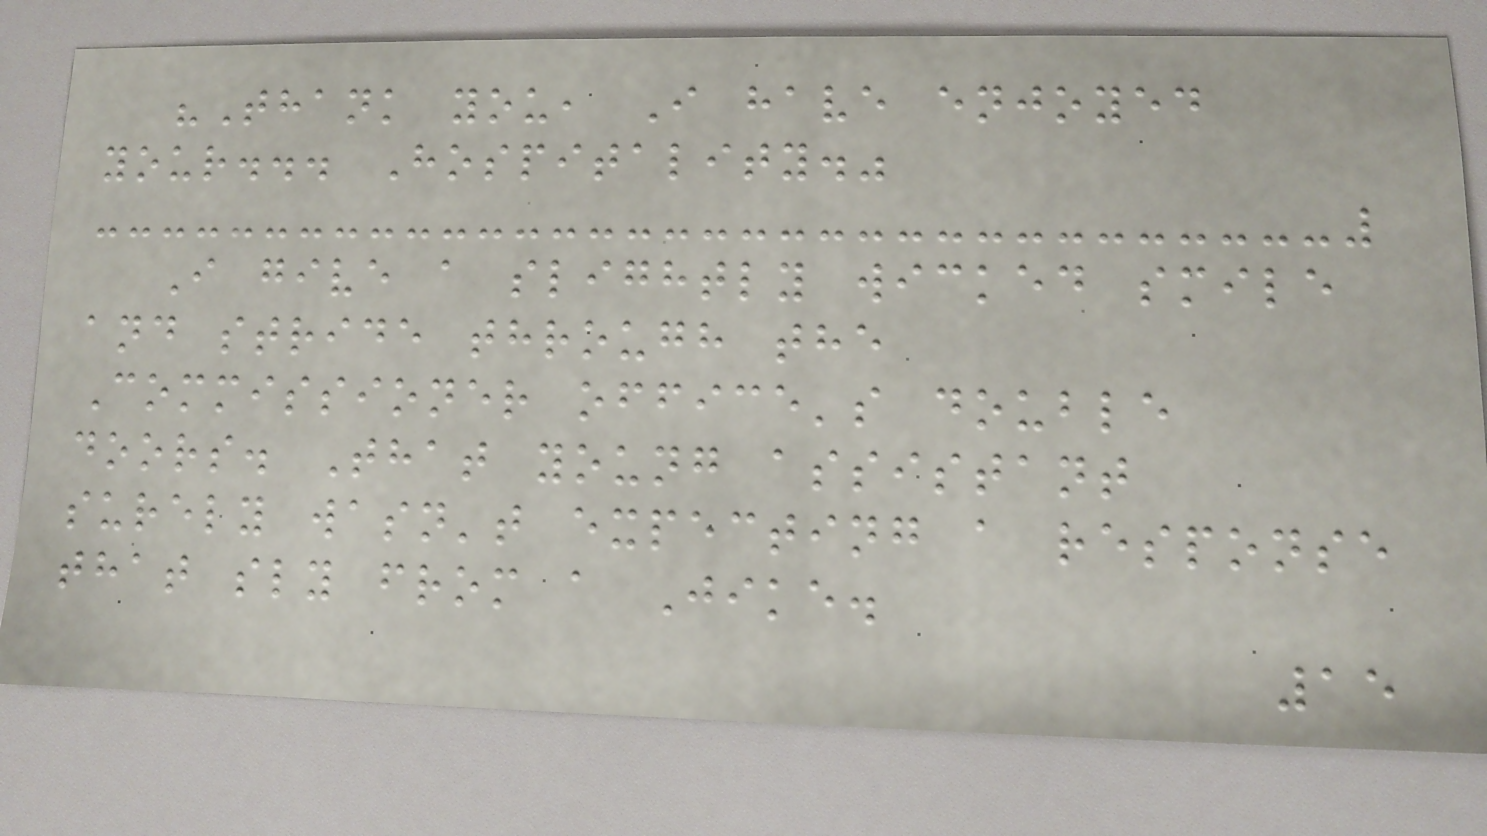"Thank you, I have enjoyed
your... Hospitality."
I give a slightly wicked smile
and stride through the
Commissioner office's double
doors. That young assistant
surely wasn't expecting a response
that sly from a Jike.
15
